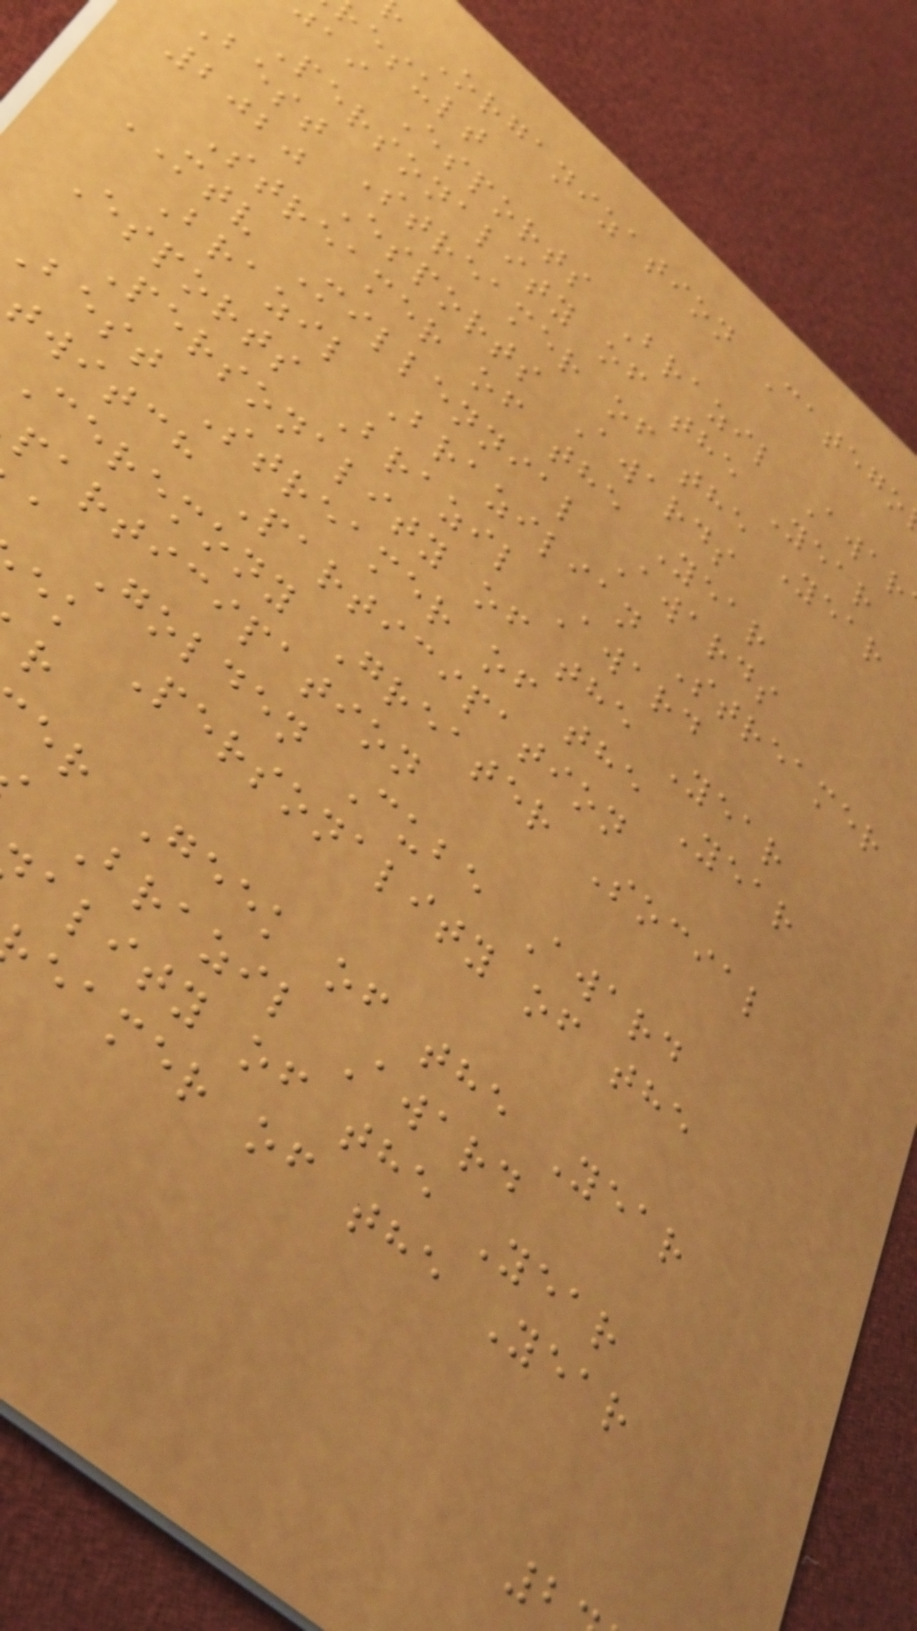Organization Catego
esult
jai Esports Brazil Awar
Personality of the Year
Best Streamer of the Year
2020 Esports Awards
Streamer of the Year
MTV Millennial Awards
Brazil Brazilian Streamer
Esports Brazil Award
Personality of the Year
Best Streamer of the Year
twitch Participation
Ceremony Greater Social
participation
a Golden Cube Award
ek Personality of the
er Geek of the Year
Brazil Award
ality of the Year
eamer of the Year
